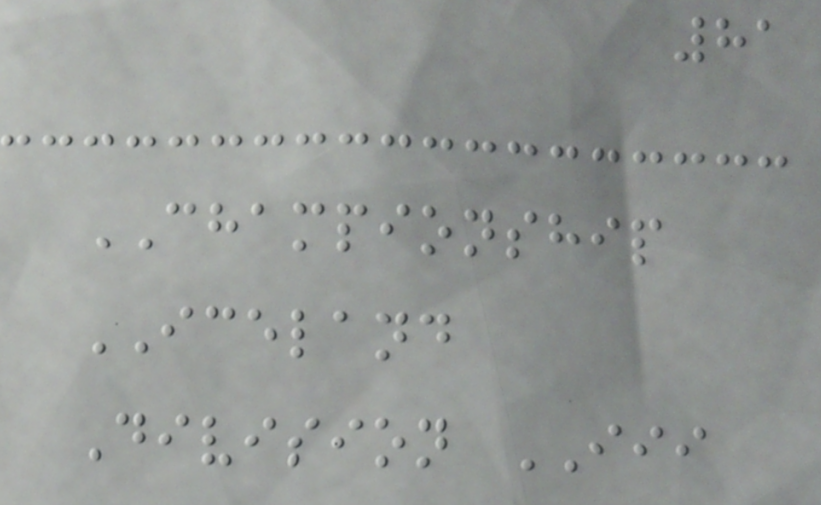81
CHAMPIONSHIP
ICELAND
Division III
